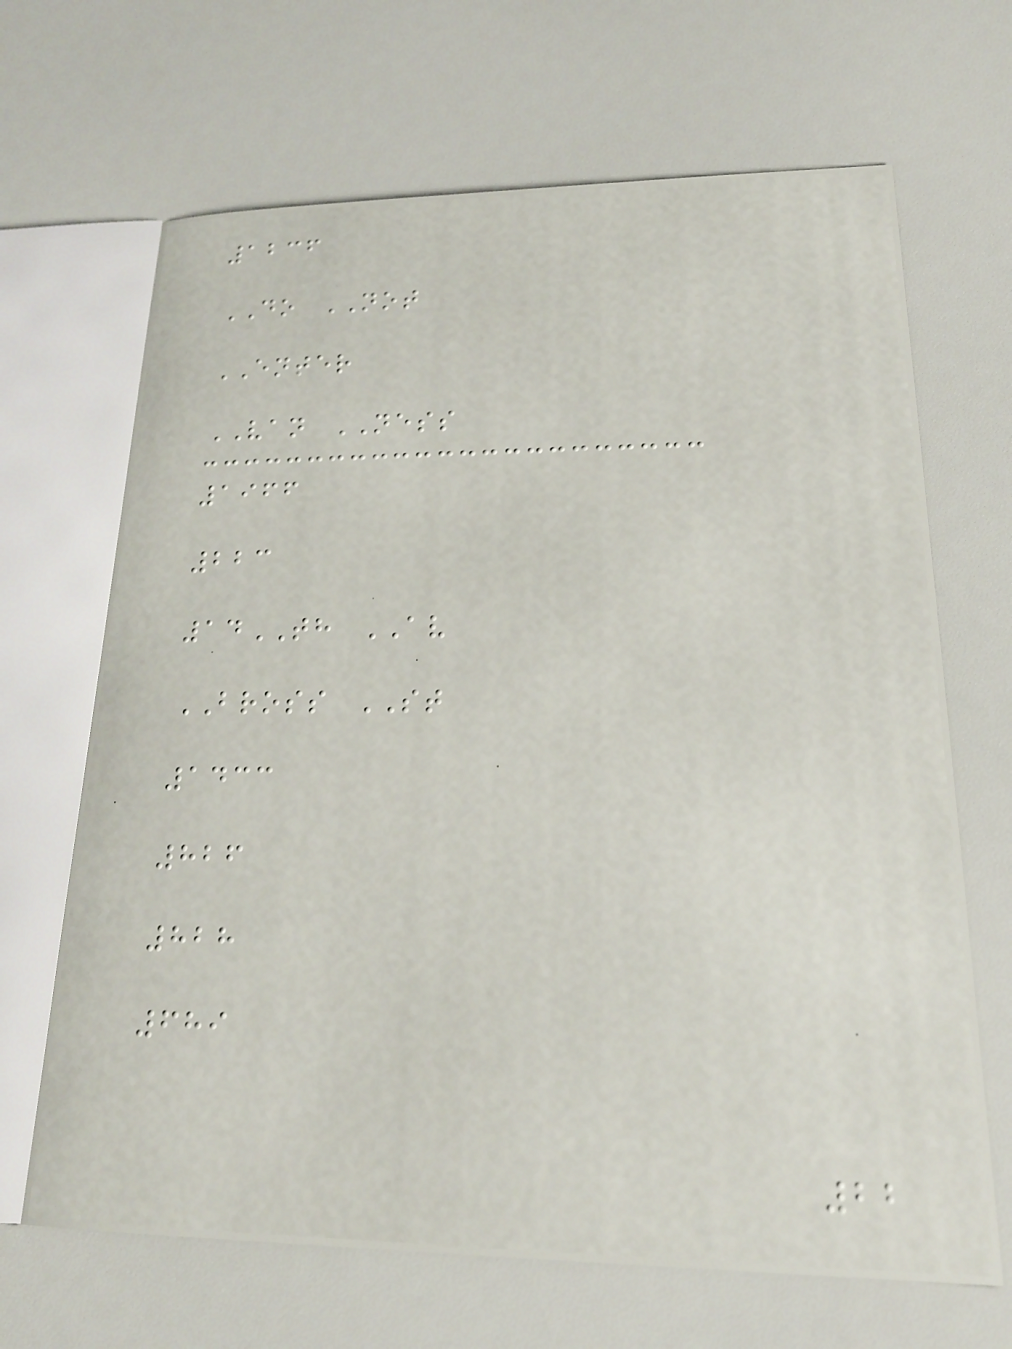1236
DO NOT
ENTER
VAN NESS
1966
223
14TH AV
BROSS ST
1433
826
828
689
22
